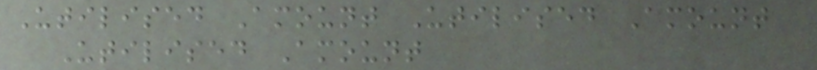Utilised Amount Utilised Amount
Utilised Amount
